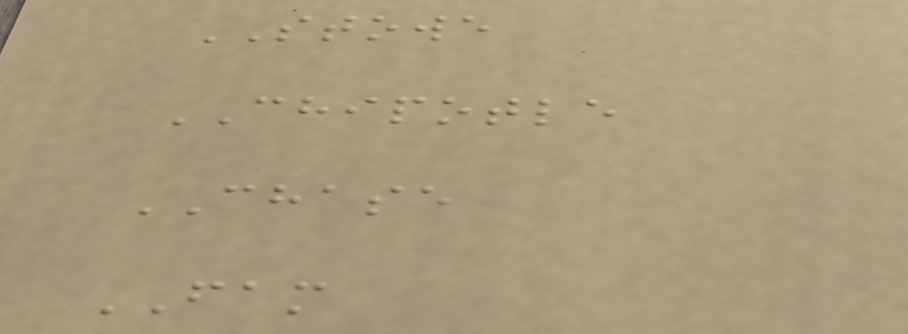STOWE
CHIPOTLE
CHASE
FAM
